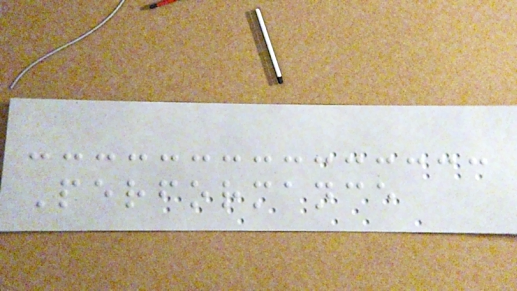Performance
